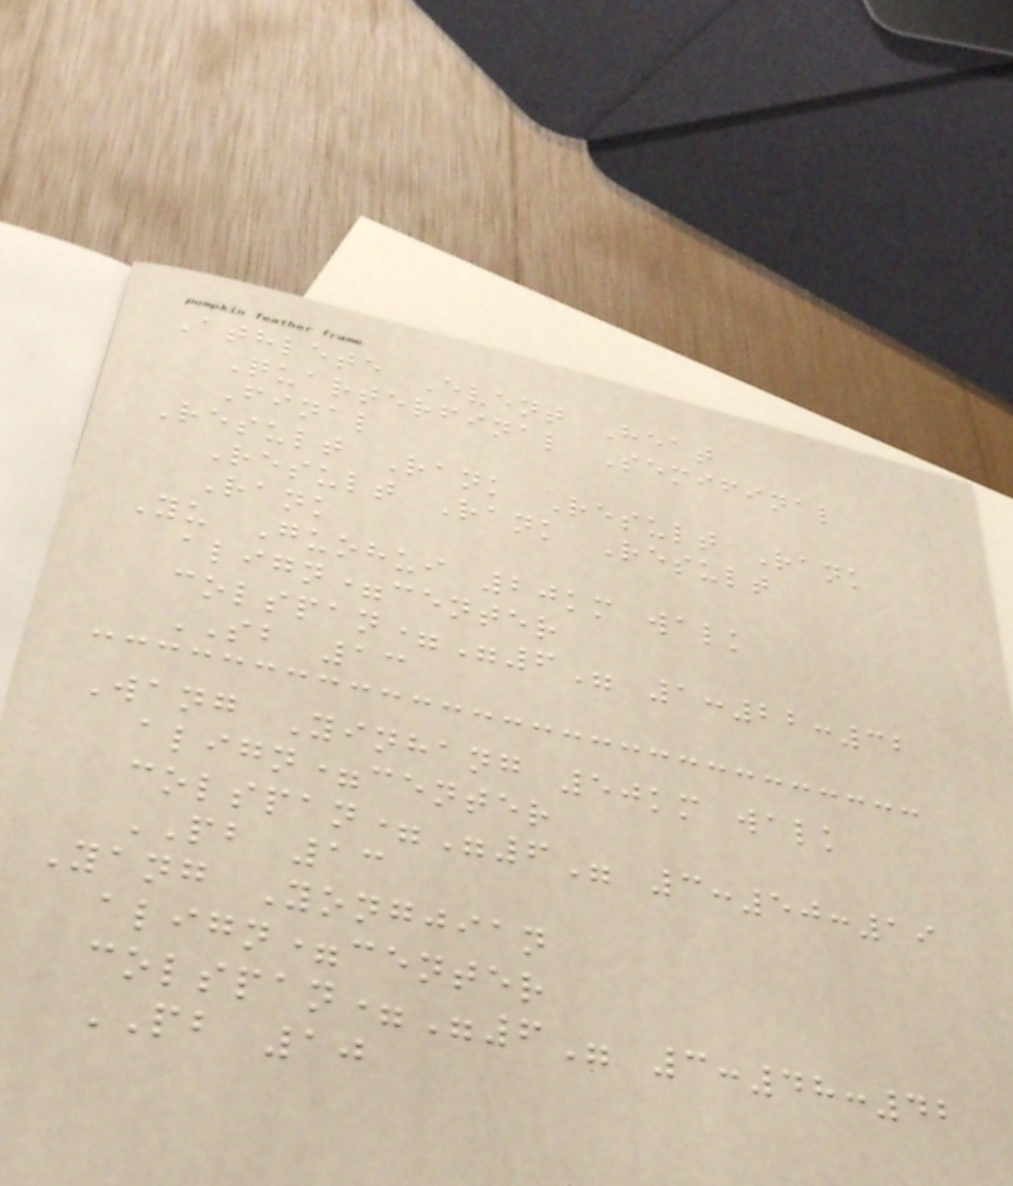Athlete Event Heat
Quarterfinal Semifinal
Final
Result Rank Result Rank
Result Rank Result
Rank
Yu Guohui 20km walk
align=center
colspan="6" 1:22:32
SB 13
Wang Yinhang 50km walk
align=center
colspan="6" 3:50:19
PB 13
Yang Yongjian
align=center
colspan="6" 3:48:42
PB 10
